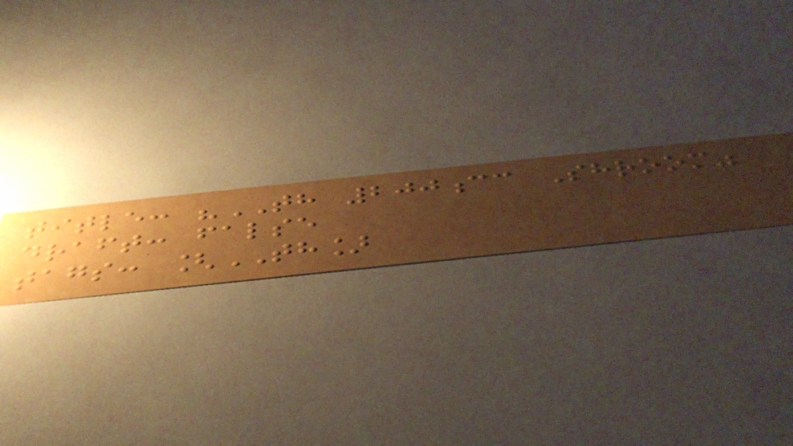title: "TH 200cc Shroom"
draft: false
tags: [TH]
